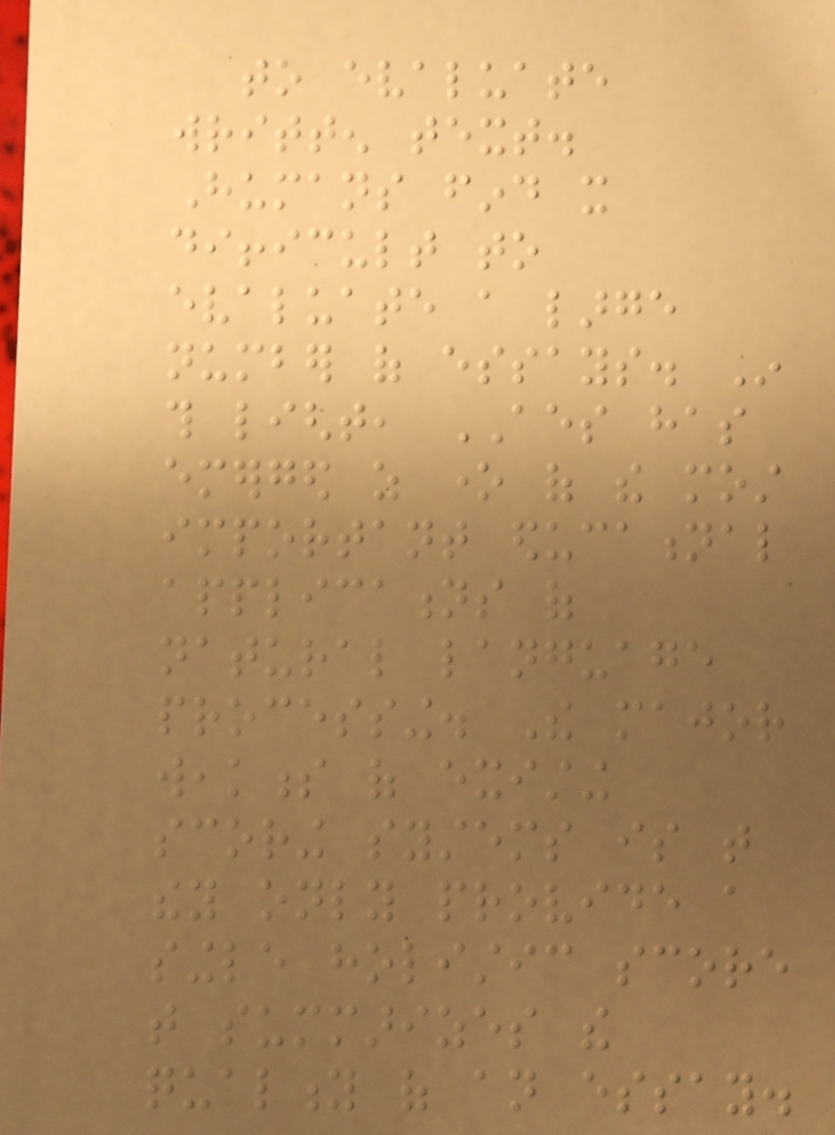to evaluate
written text.
Humans find it
difficult to
evaluate a large
number of essays. In
this light, AES has
emerged as one of the most
important educational
applications of
natural language
processing. The major
weakness of existing
scoring systems is that
they only provide a
single holistic score
that summarizes the
quality of an essay.
